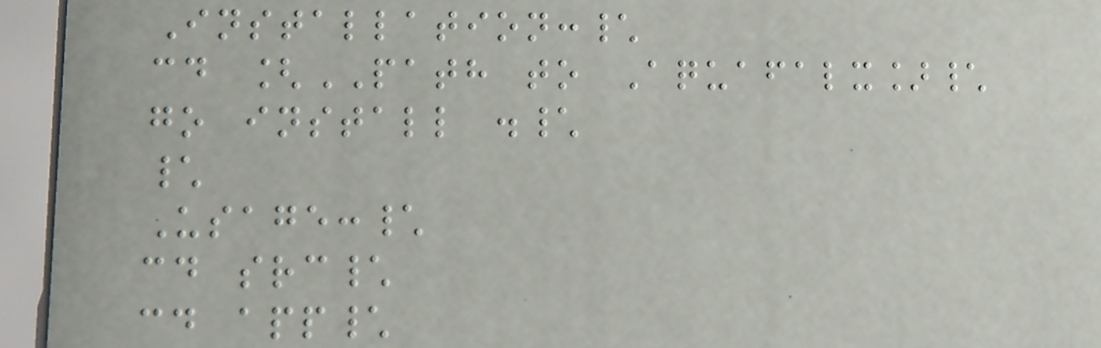Installation:\
cd [PATH to Aquafalx]\
go install .\
\
Usage:\
cd src\
cd app\
